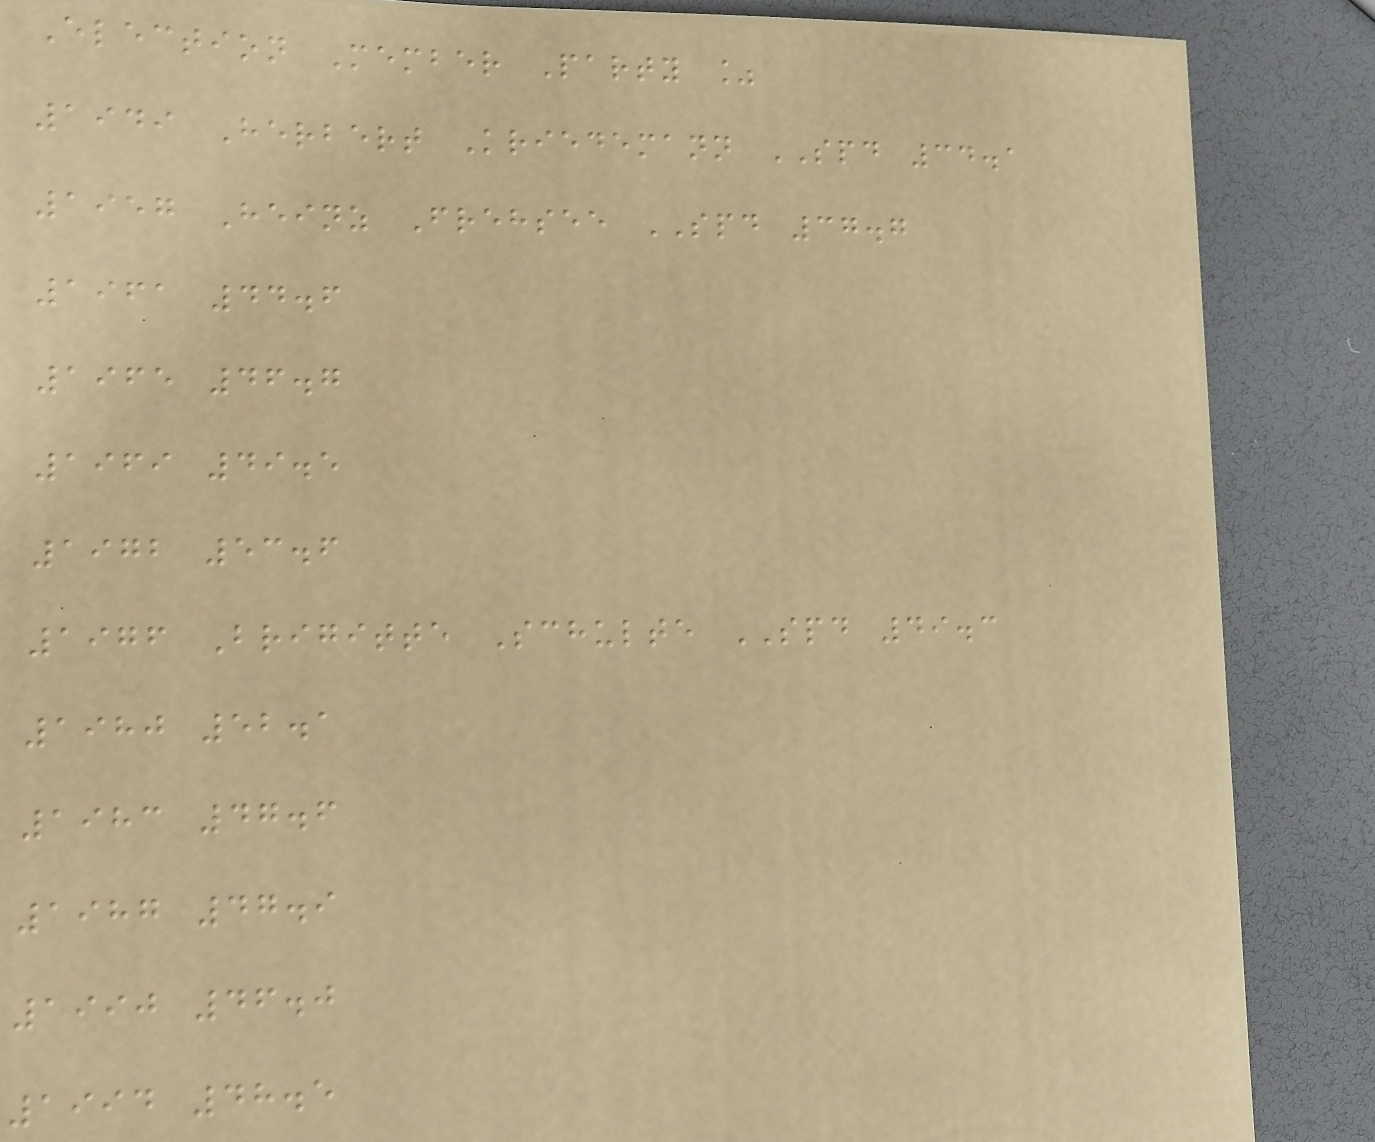Election Member Party %
1949 Herbert Kriedemann SPD 34.1
1957 Heinz Frehsee SPD 37.7
1961 44.6
1965 46.7
1969 49.5
1972 53.6
1976 Brigitte Schulte SPD 49.3
1980 52.1
1983 47.6
1987 47.9
1990 46.0
1994 48.5
